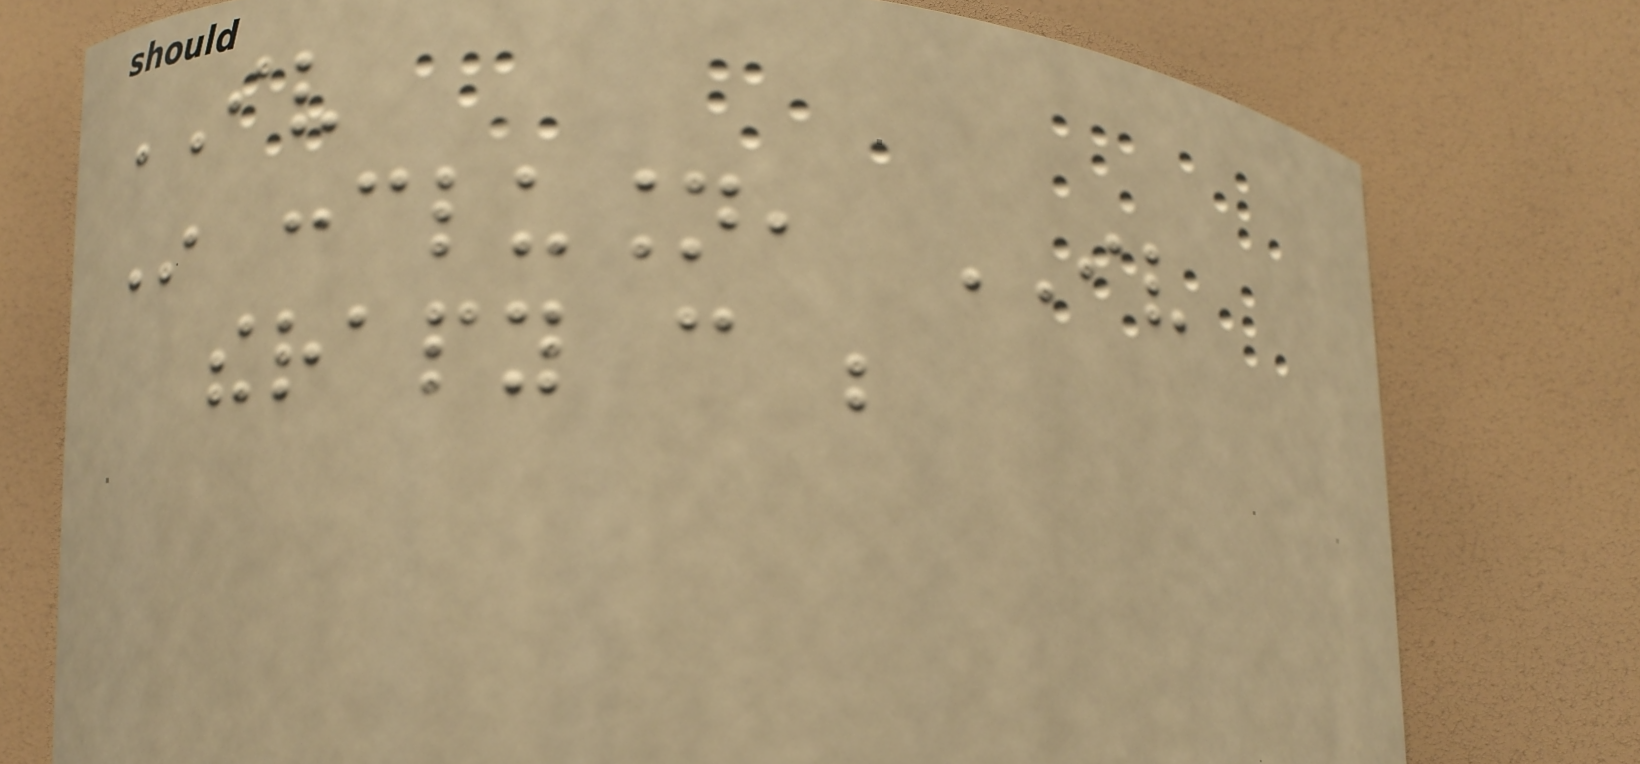IV
In conclusion, IV
therapy can be
